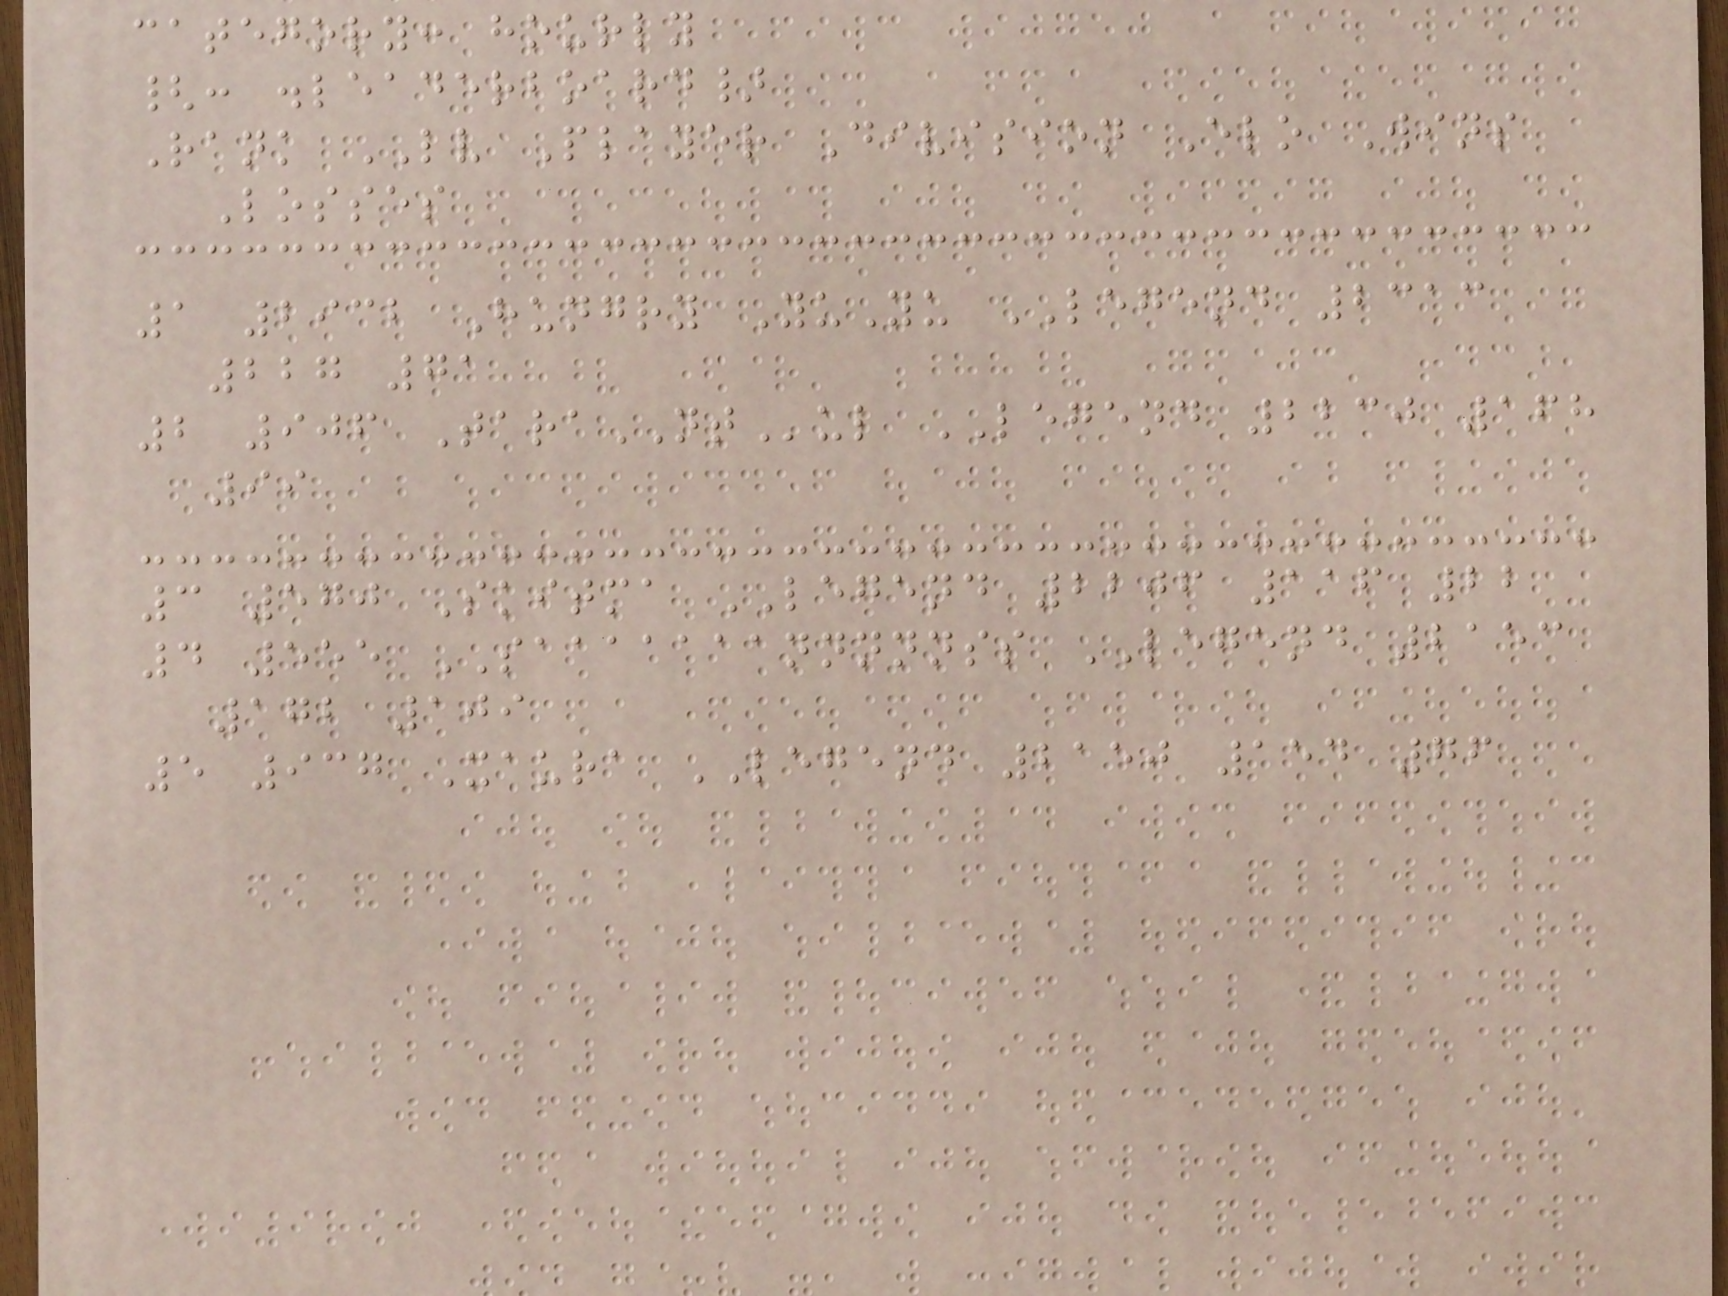category: hourly
{: .leaderboard}
Rank LV Player Division Elo Wins
Losses
1 2932 Hungry YuYu LEGEND 2313
227 71
2 906 TaraNTul LEGEND 2230 168
99
3 570 Skitma LEGEND 2206 116 22
4 555 SAAAAAAANNNNNSS LEGEND 2153
172 109
5 937 Xaura LEGEND 2150 154 76
